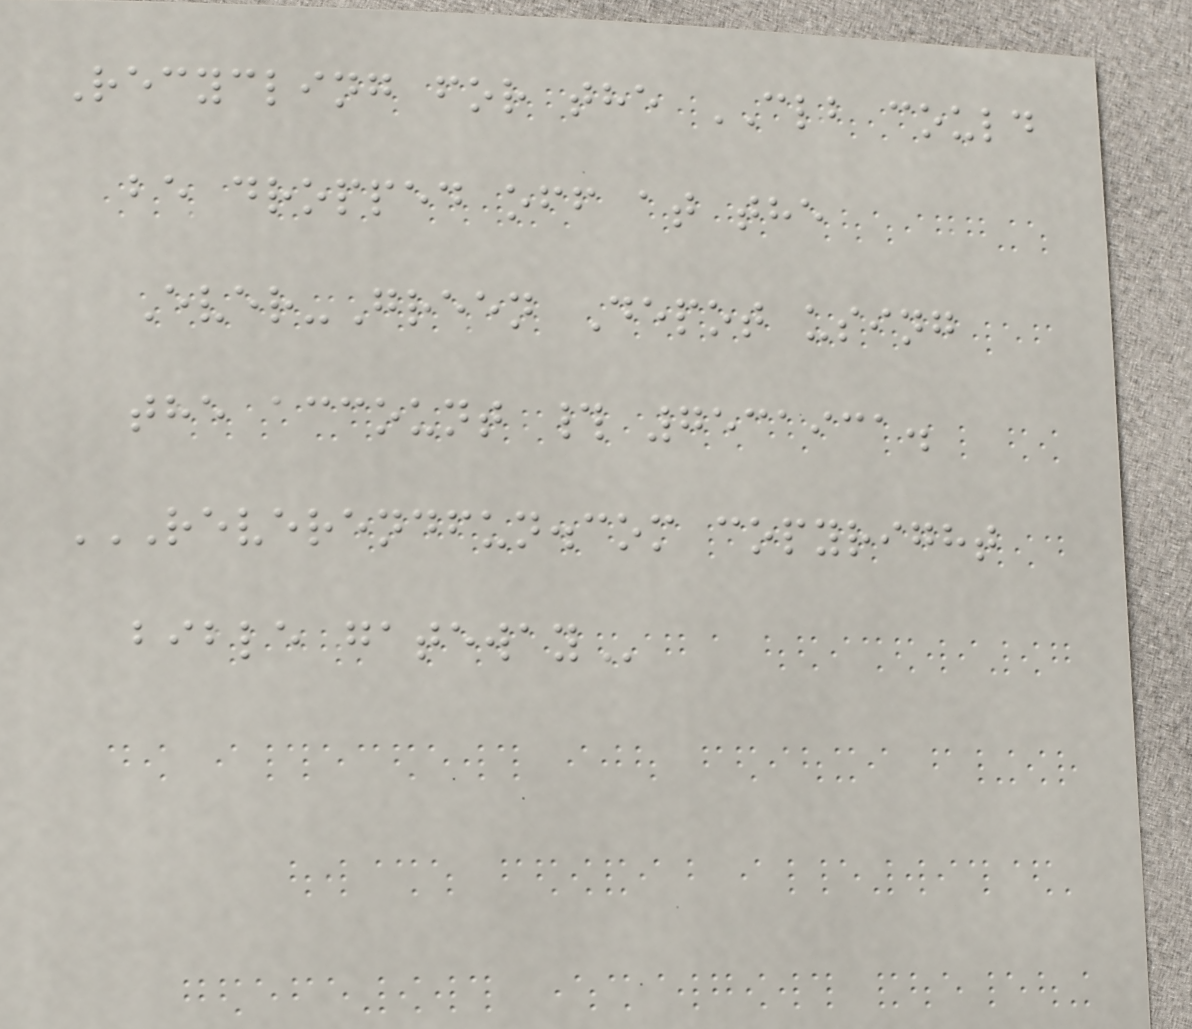Recycling for the CLB could
be dropped off at the
Ever-Green Depot using
the account # 7531931.
REVERENDFUN.COM COPYRIGHT
BIBLE GATEWAY
